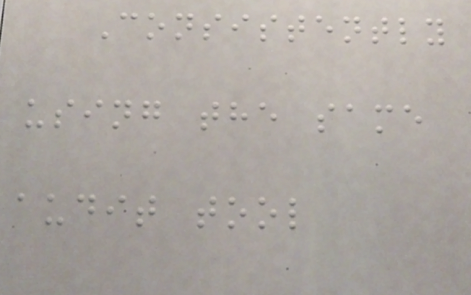Consistently
using the same
audit tool
